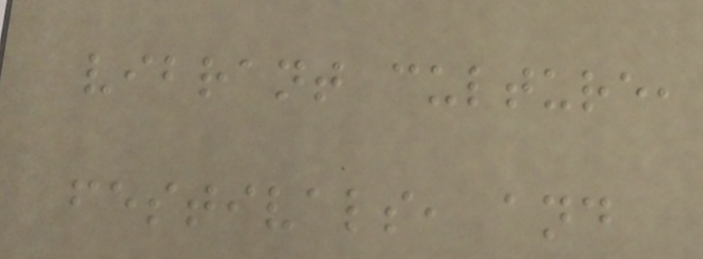vibrant culture,
festivals, and
